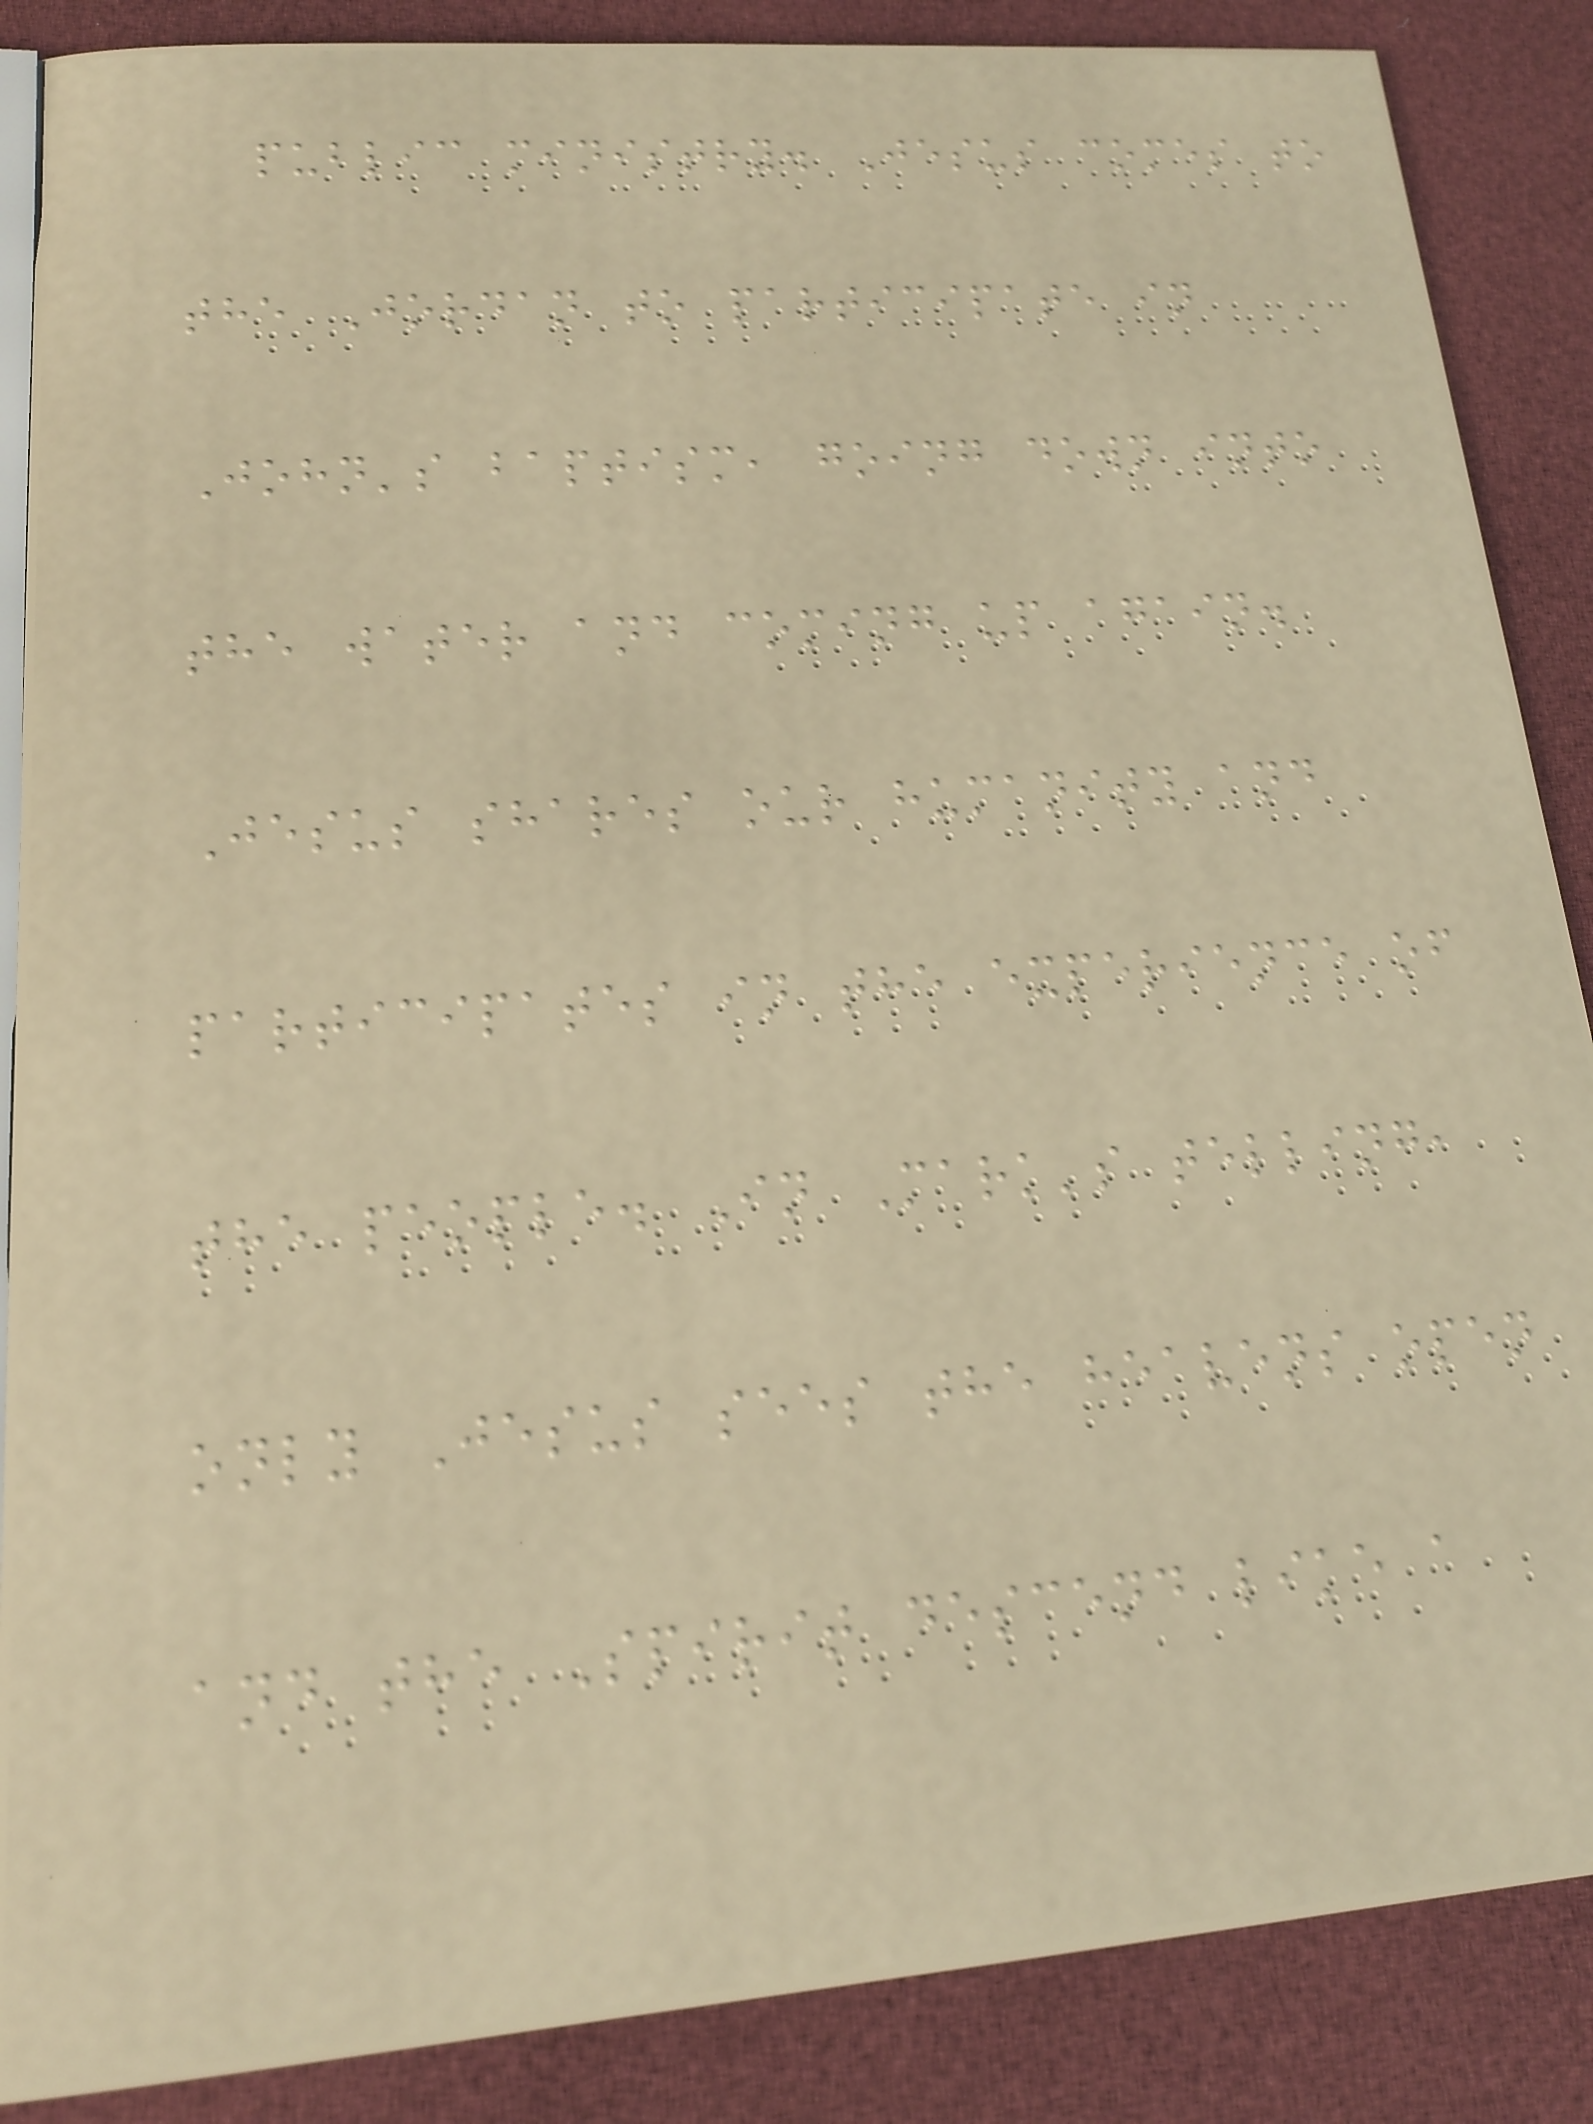public ministry. Jesus comes to
the Jordan to participate in
John's baptism, going down into
the water and coming up again.
Jesus shares our humanity and
participates in the experience of
the people. In Mark's telling,
only Jesus sees the heavens open
and the Spirit descend like a
